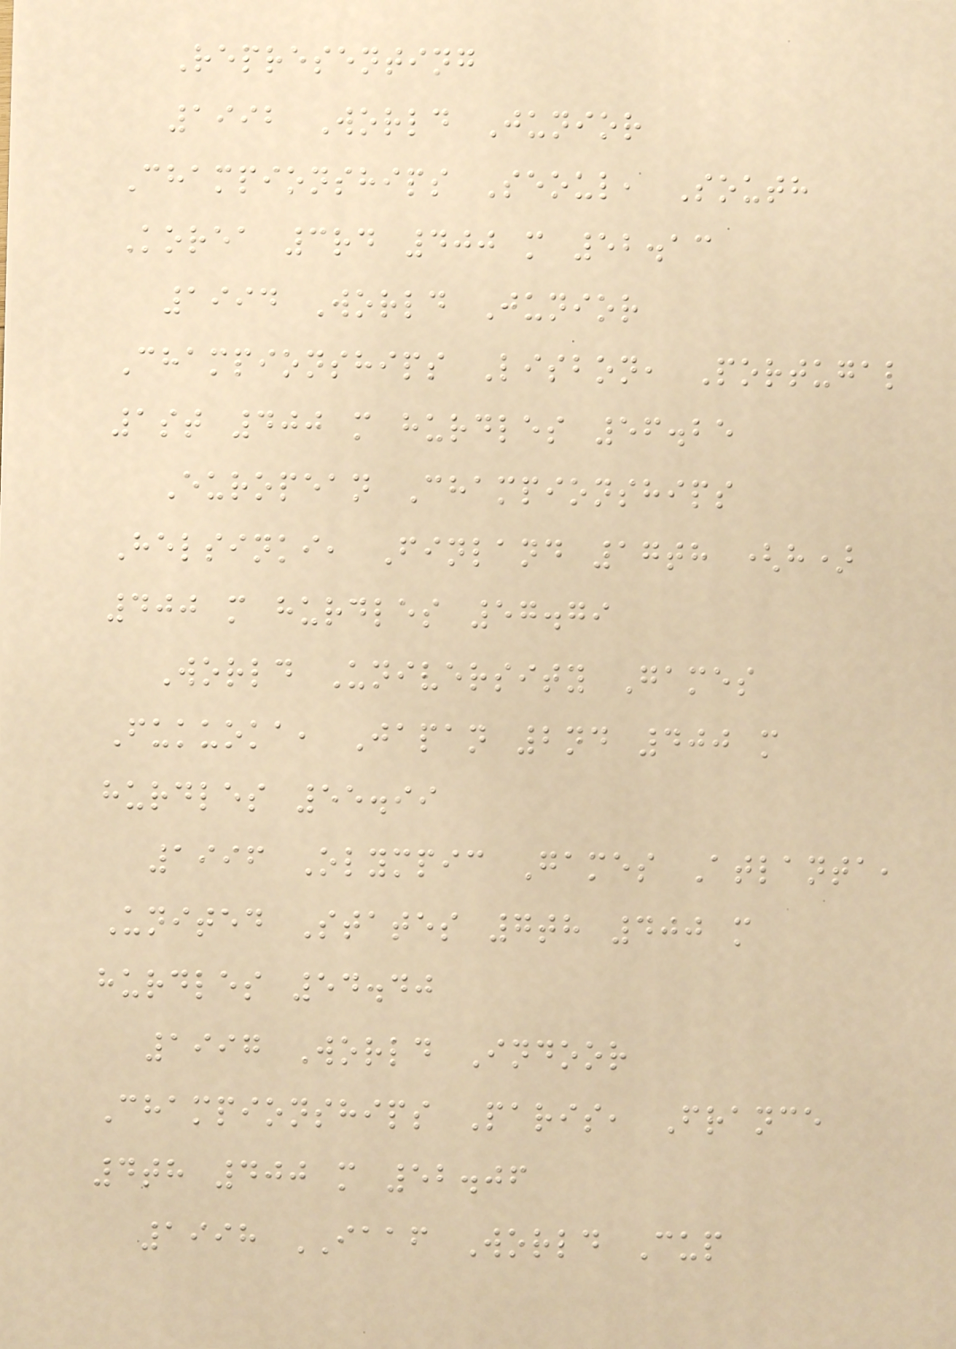Representing
1992 World Junior
Championships Seoul, South
Korea 3rd 400 m 52.13
1994 World Junior
Championships Lisbon, Portugal
1st 400 m hurdles 56.25
European Championships
Helsinki, Finland 17th (h)
400 m hurdles 57.79
World University Games
Fukuoka, Japan 2nd 400 m
hurdles 55.99
1996 Olympic Games Atlanta,
United States 7th 400 m
hurdles 54.40
1997 World Indoor
Championships Paris, France
4th 400 m 52.06
1998 IAAF World Cup
